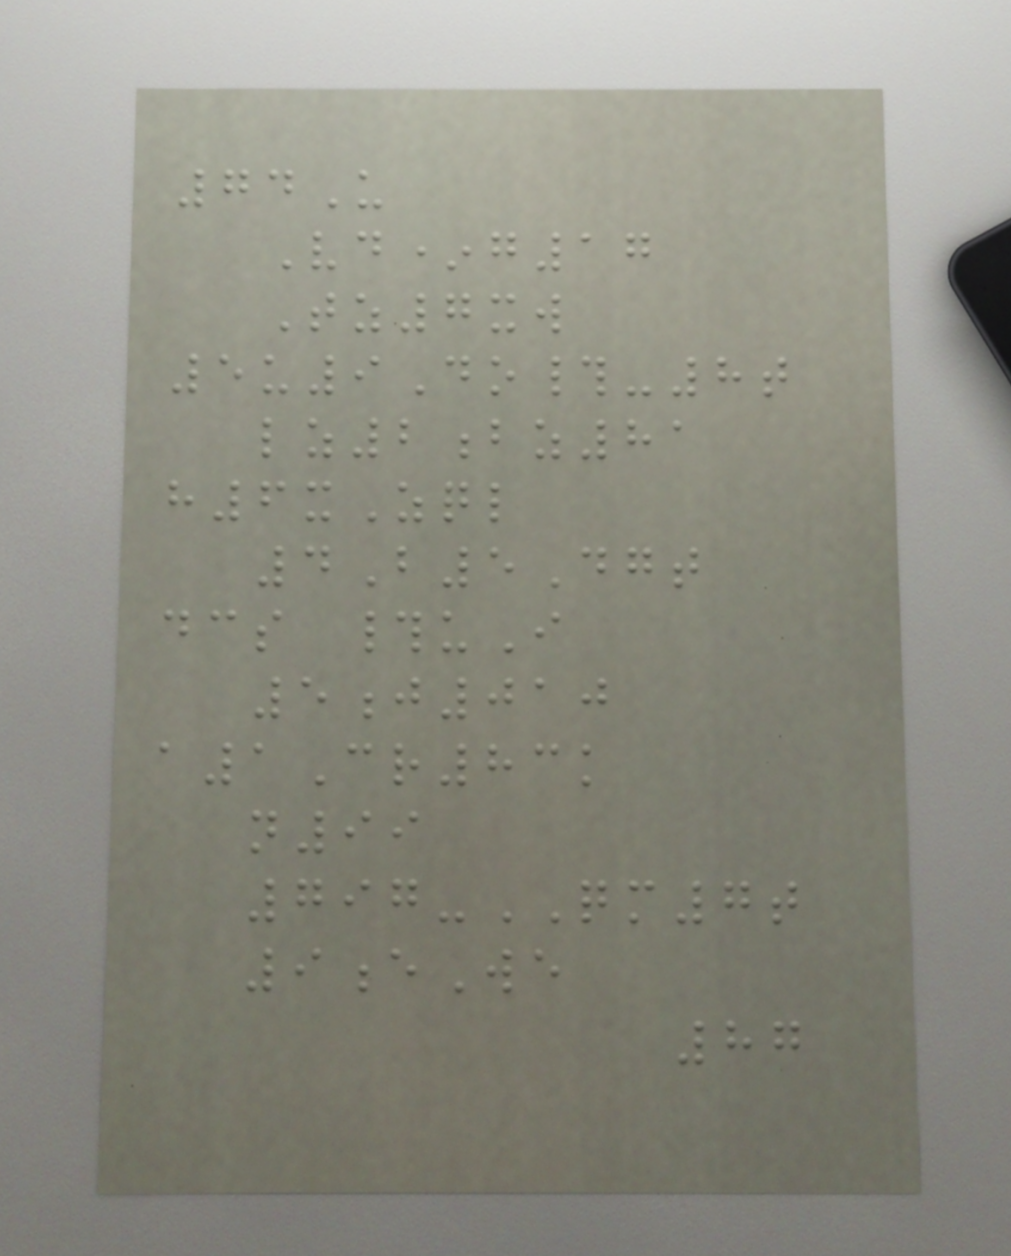74U
Vd*g17
Tz7xw
5u9Do#-8t
lz2bz81
h6xZql
4B5Dgt
dcs #uI
5j010
a1Cr83k
n99
797-QM7t
9eWe
87
